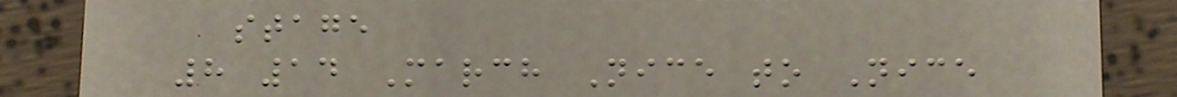stage
8 14 March Nice to Nice
